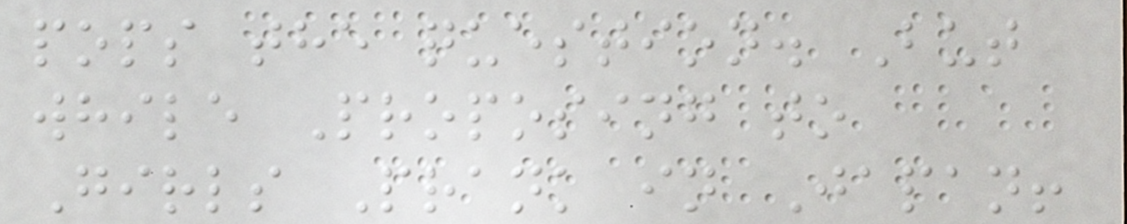pops the question. But
while Proposing to
Girls Prank in Japan!
